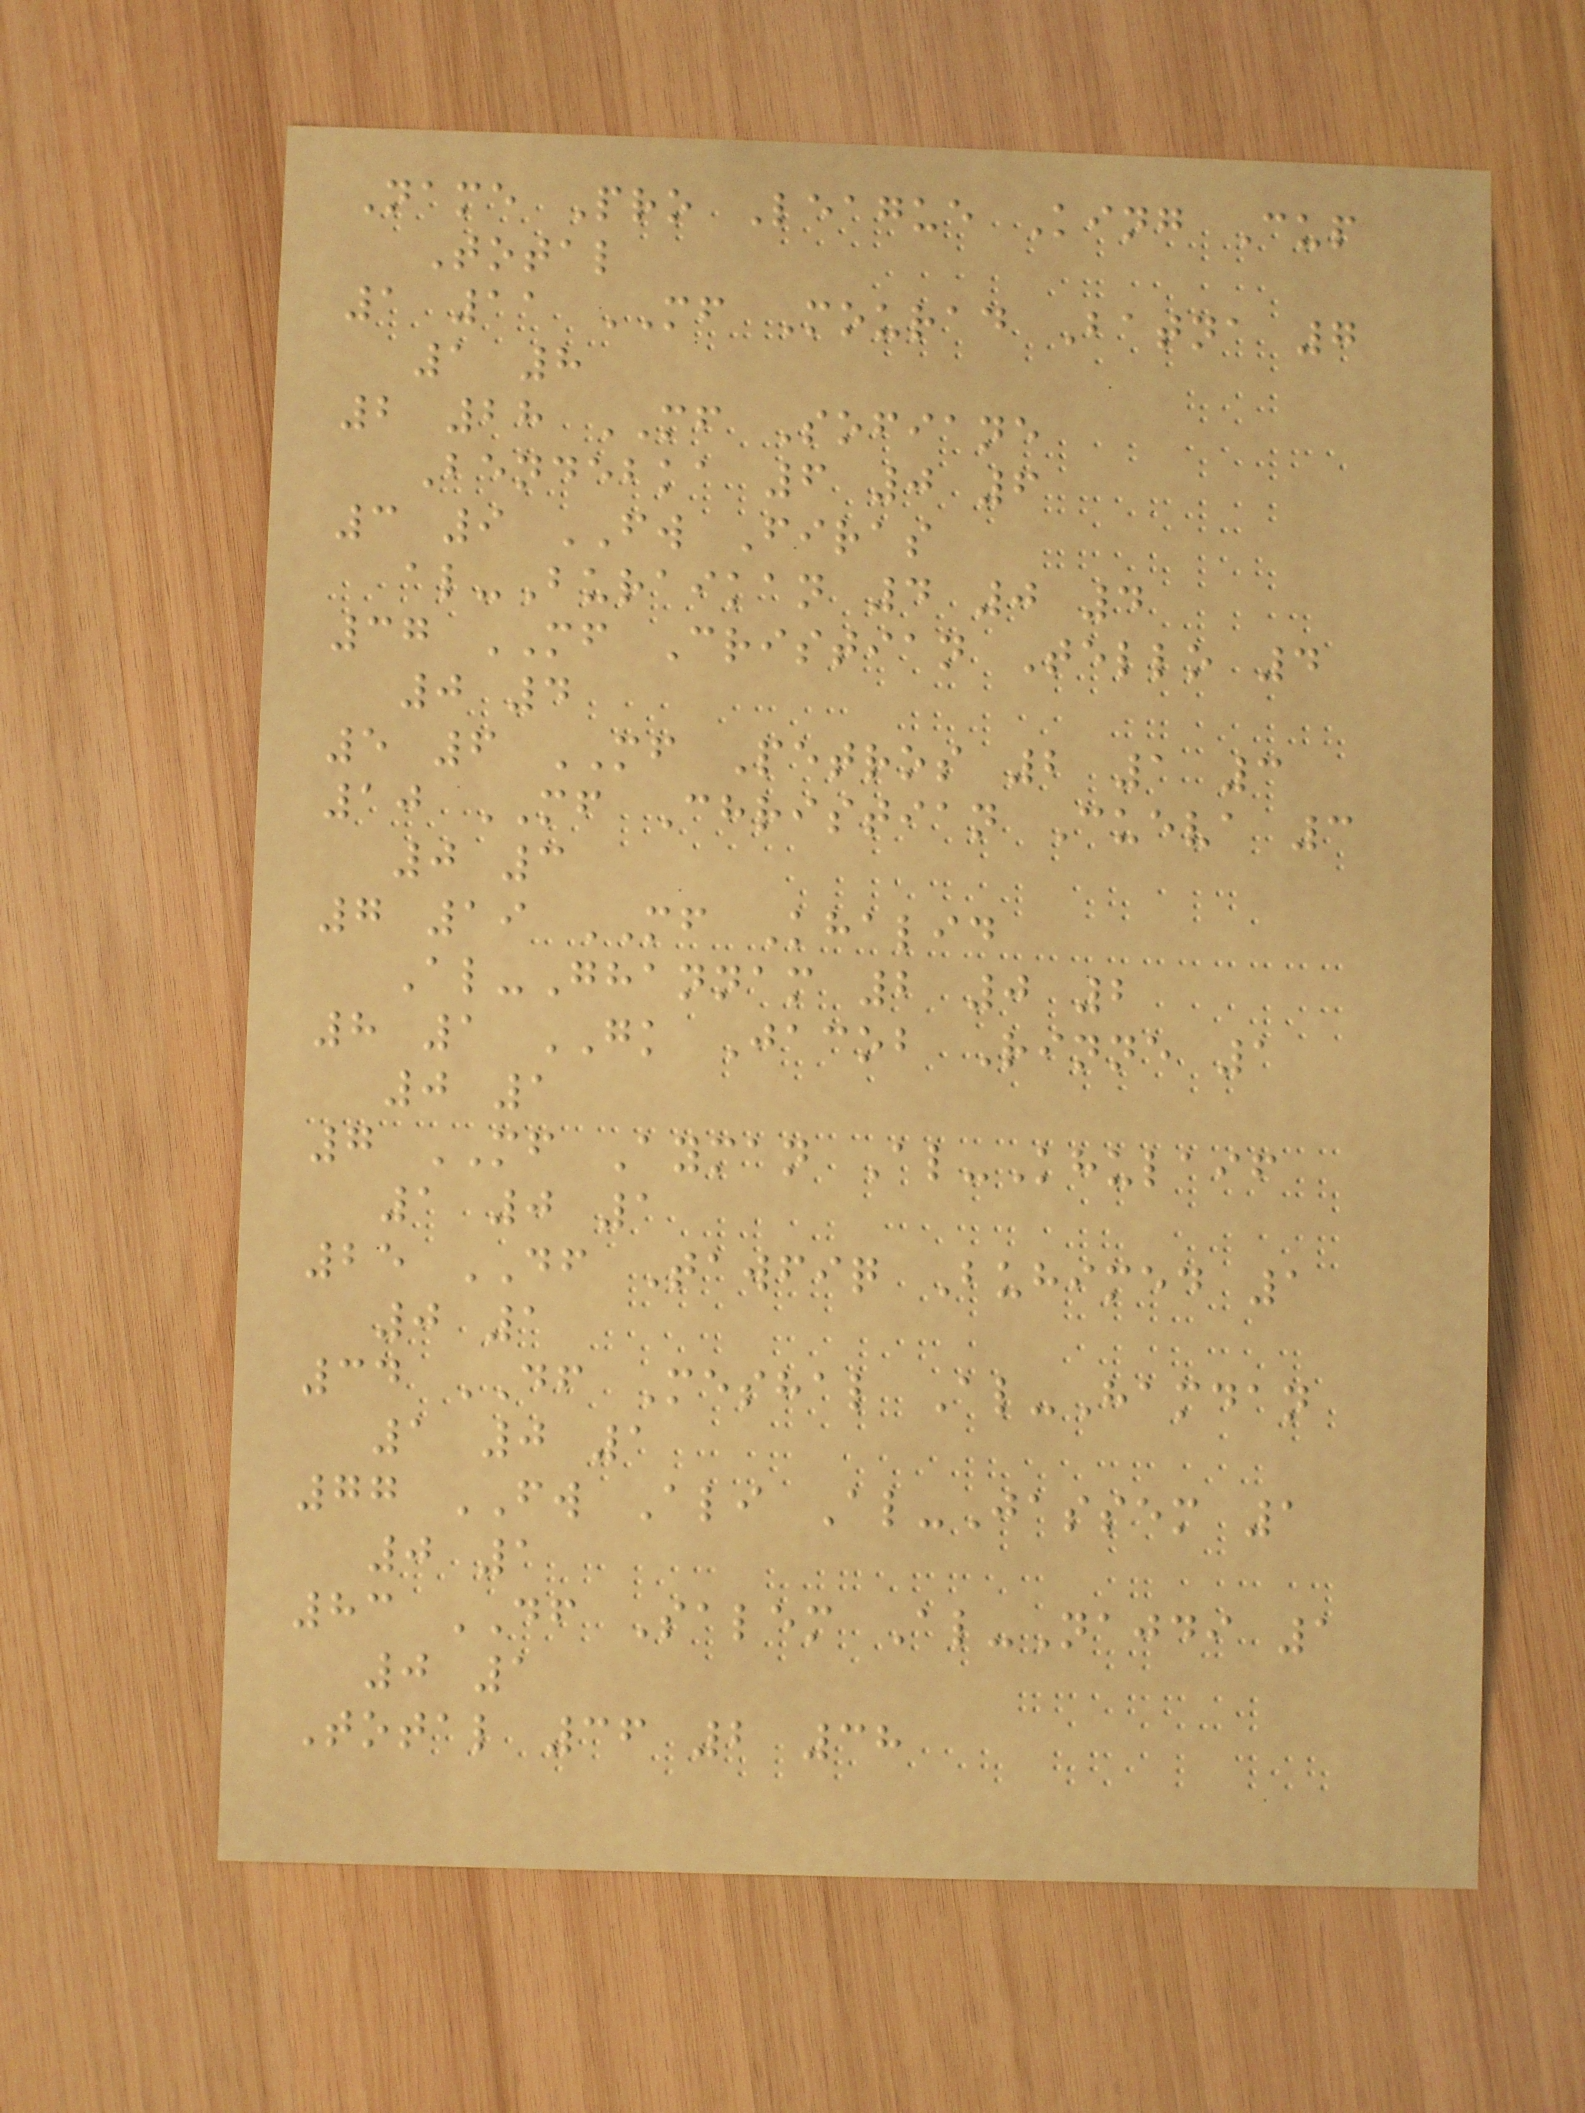Name Pro League King Cup
Total
1 11 MF Mourad Batna 7
1 8
2 28 MF Sofiane
Bendebka 6 0 6
3 9 FW Firas
al-Buraikan 4 0 4
37 MF Cristian Tello 4
0 4
5 6 MF Petros 2 1 3
10 MF Christian Cueva 3
0 3
7 19 MF Khalid
Al-Ghannam 2 0 2
8 1 GK Jacob Rinne 1
0 1
7 MF Ayman Al-Khulaif
1 0 1
25 DF Tawfiq Buhimed 1
0 1
34 DF Meshal Al-Hamdan
1 0 1
77 FW Ali Al-Jassem 1
0 1
83 DF Salem Al-Najdi 1
0 1
Total 36 2 38
